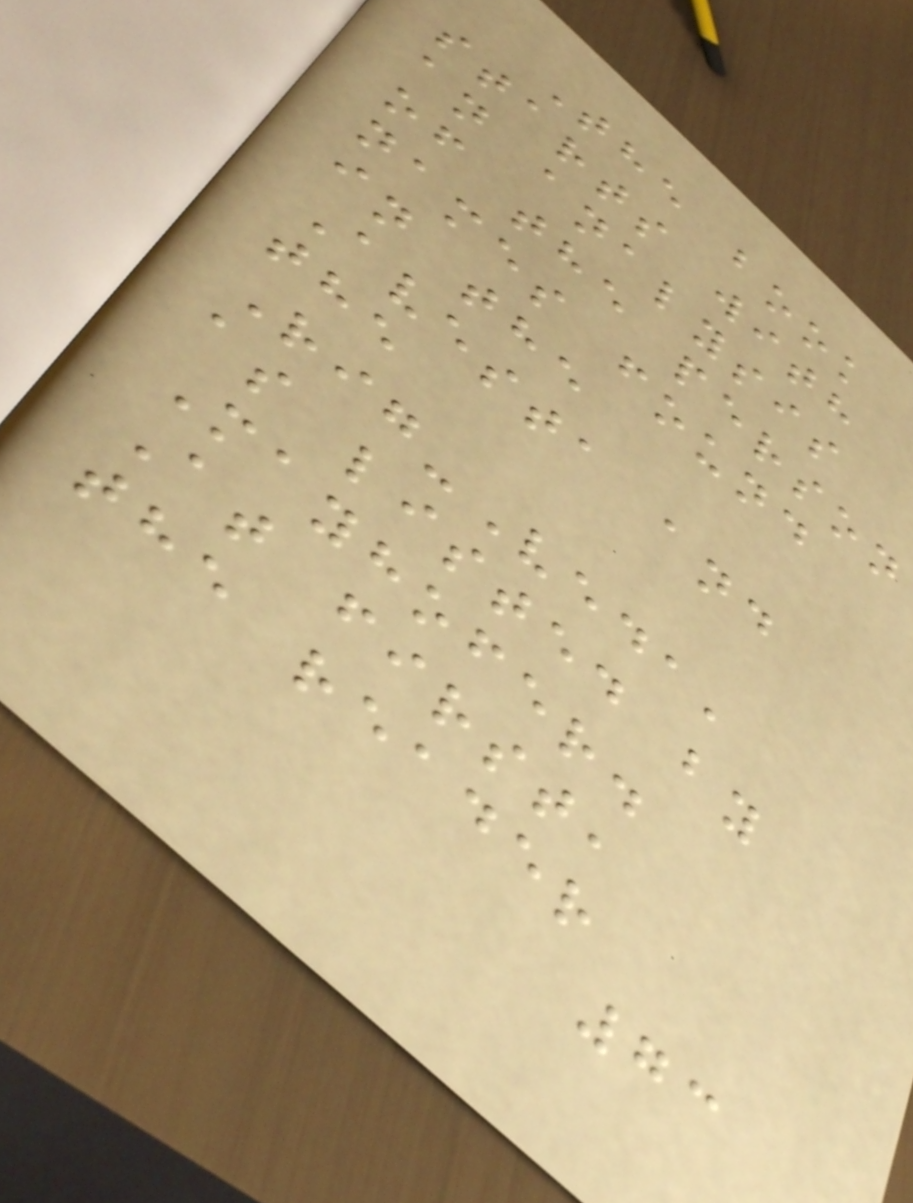The book
starts with
an analysis
of the person
names found
in the
Avesta and
the
Rig-Veda,
as listed by
Mayhofer.
At first,
the reader
73
